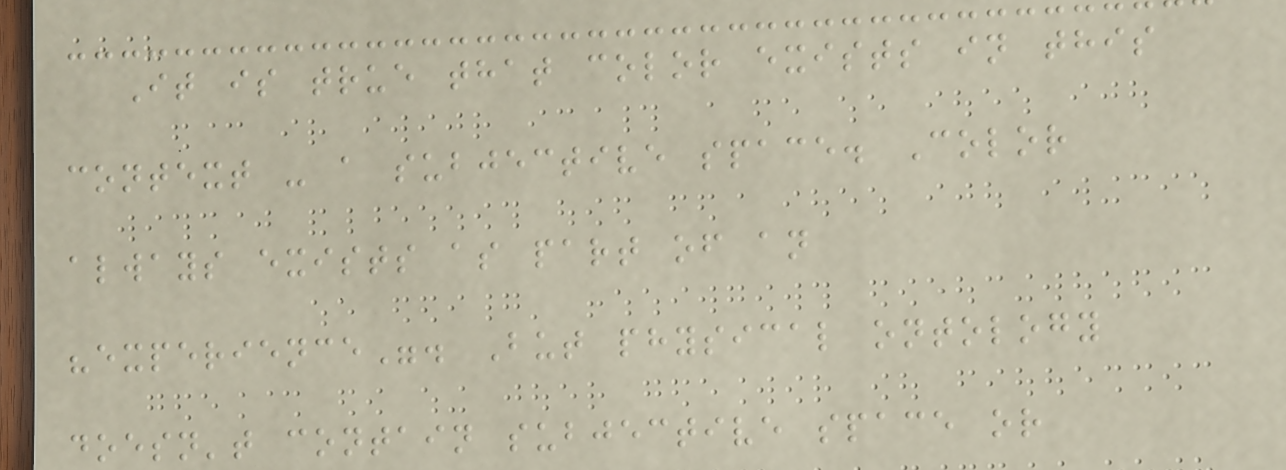It is true that color exists in this
context - a subjective space. Color
always exists as part of an
"experience". But physical ontology
doesn't contain subjective space or
